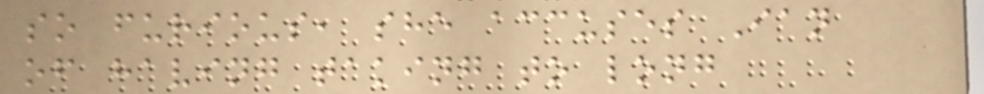so furious, she accuses Ian
of having taking to long
